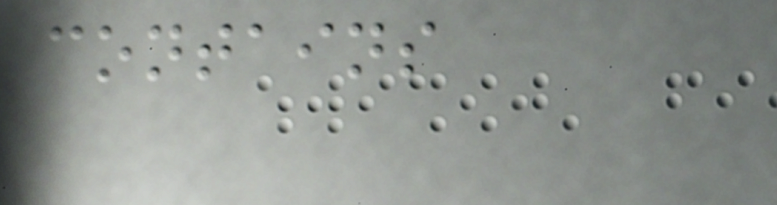contains
